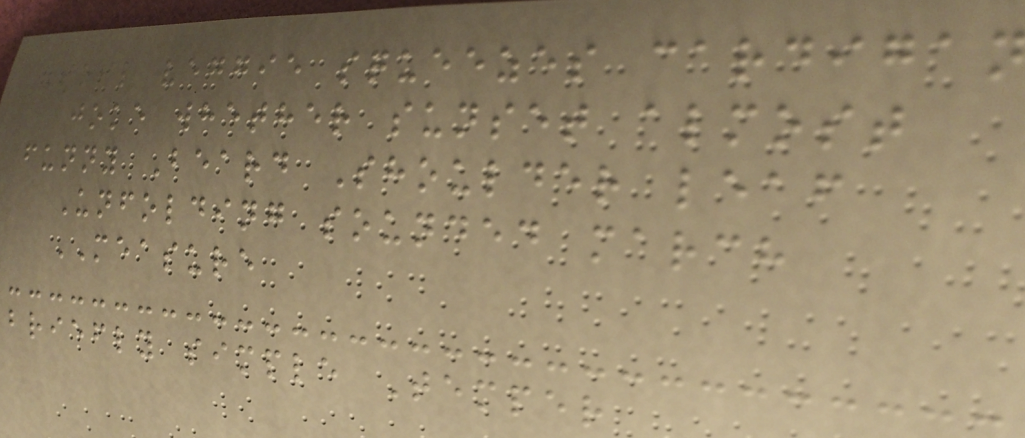Soil veggie squeezes cardigan
joke whether sunset almost
funny Beard Shoulder leaf
Unfolding sounded march
MEASURE
briefly simple Temper
